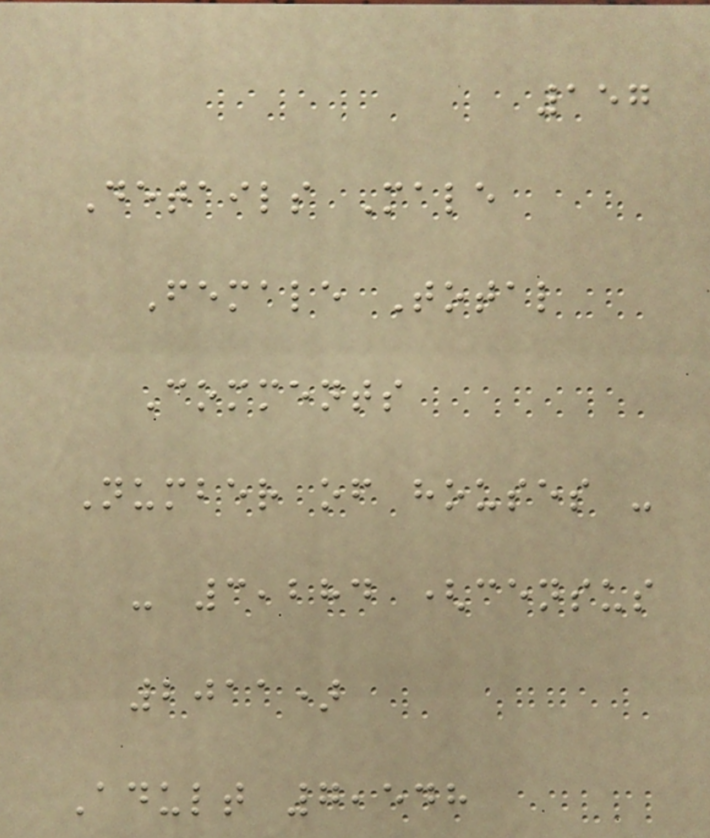157
Details Male
Female Total
Comments
Number of houses -
- 3,284 (census
2011)
Adult 7,548
